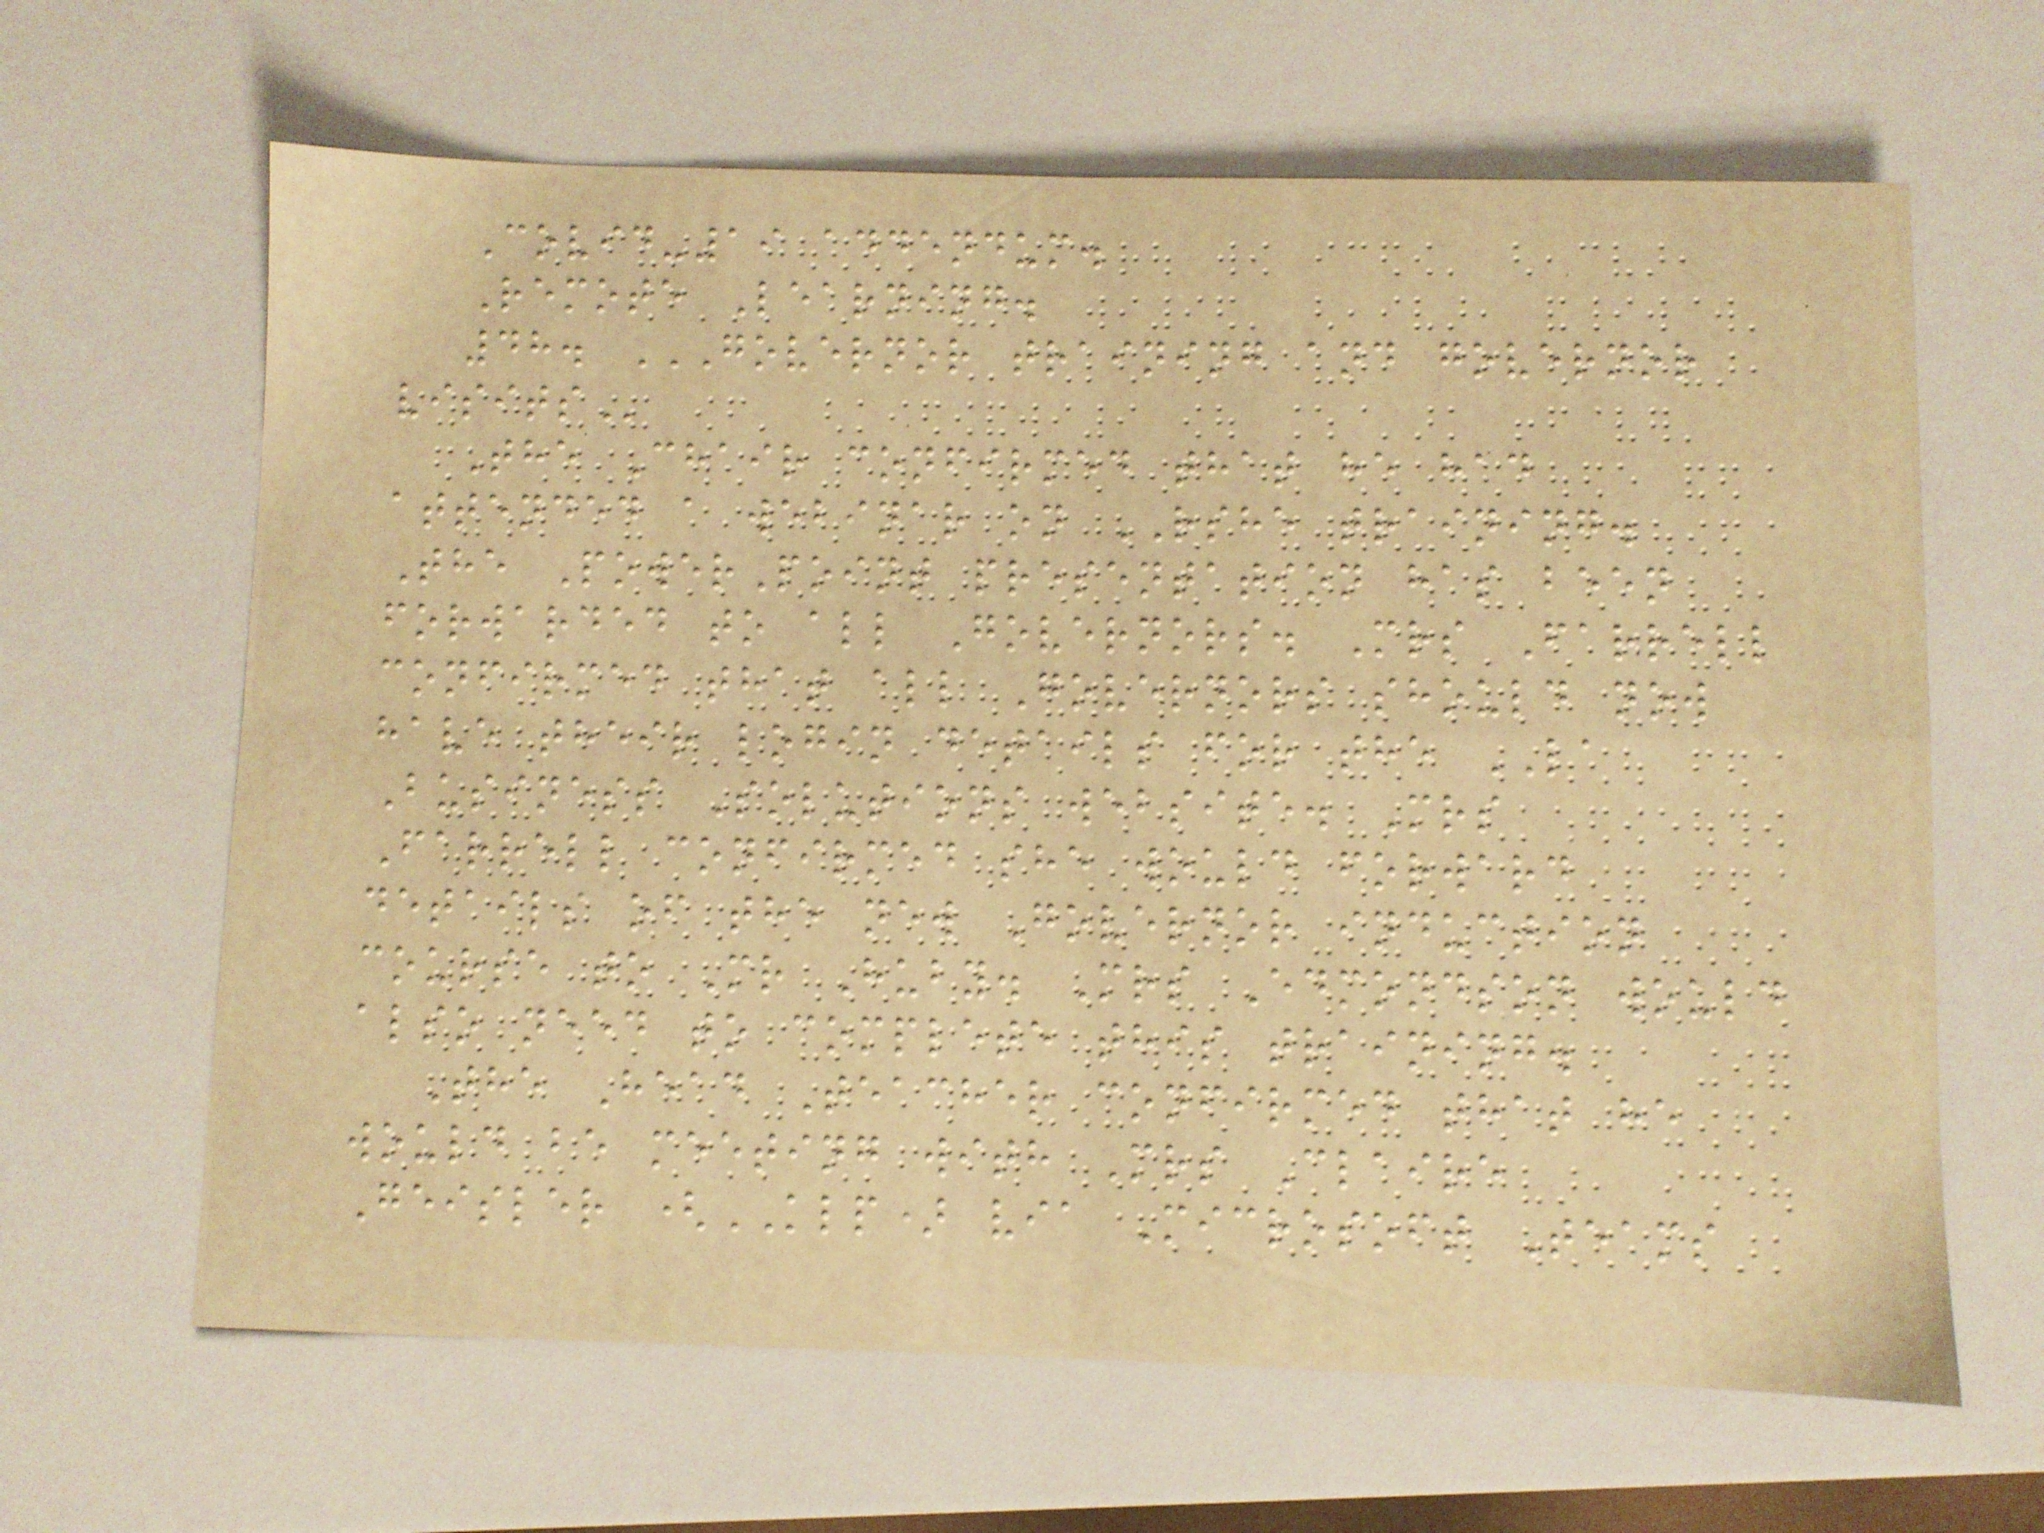Covid-19 addendum.
Remote Learning.
48. GOVERNOR TRAINING AND GOVERNOR
VISITS
The Chair confirmed that he had
attended a webinar on RSHE training.
The PowerPoint presentation has been
forwarded to all Governors. Mrs Farrell
confirmed that all Governors should now
have their login details for the LA
Business Solutions website. Mrs
Farrell confirmed she would forward
details of the new Governor induction
course to Mr Huby. Mrs Edmondson would
also need to complete this training.
The Head Teacher confirmed that he
would be meeting with Mrs Claire
Geisler (KLP) via Microsoft Teams
